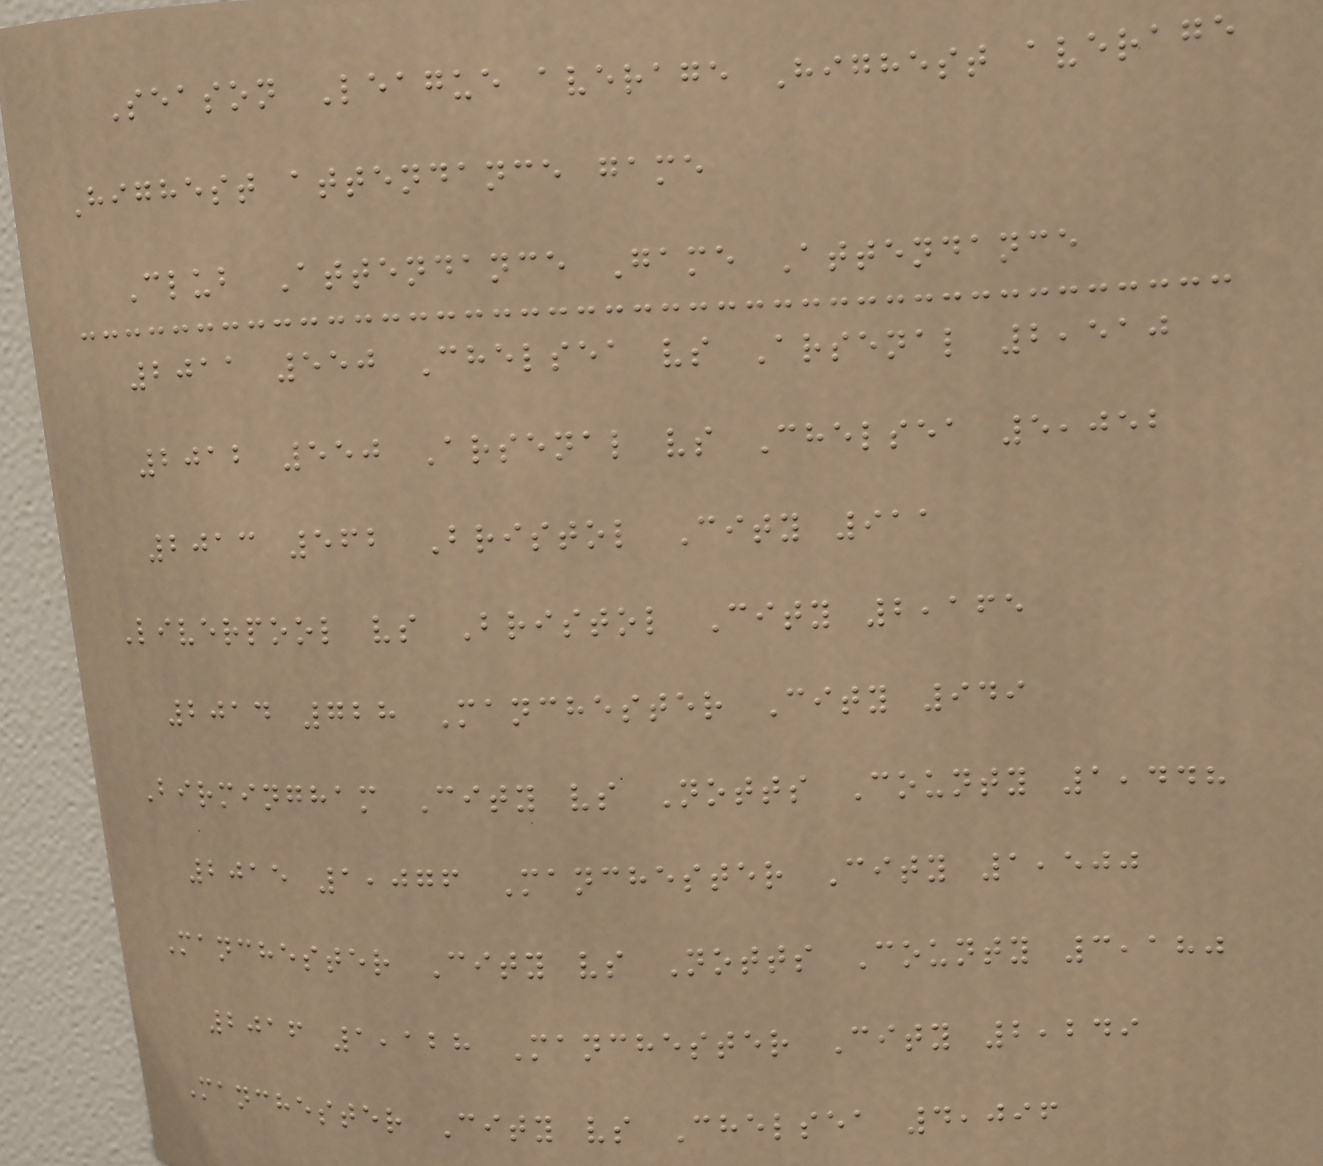Season League average Highest average
Highest attendance game
Club Attendance Game Attendance
2011 550 Chelsea vs Arsenal 2,510
2012 550 Arsenal vs Chelsea 5,052
2013 562 Bristol City 911
Liverpool vs Bristol City 2,165
2014 728 Manchester City 949
Birmingham City vs Notts County 1,448
2015 1,076 Manchester City 1,500
Manchester City vs Notts County 3,180
2016 1,128 Manchester City 2,249
Manchester City vs Chelsea 4,096
